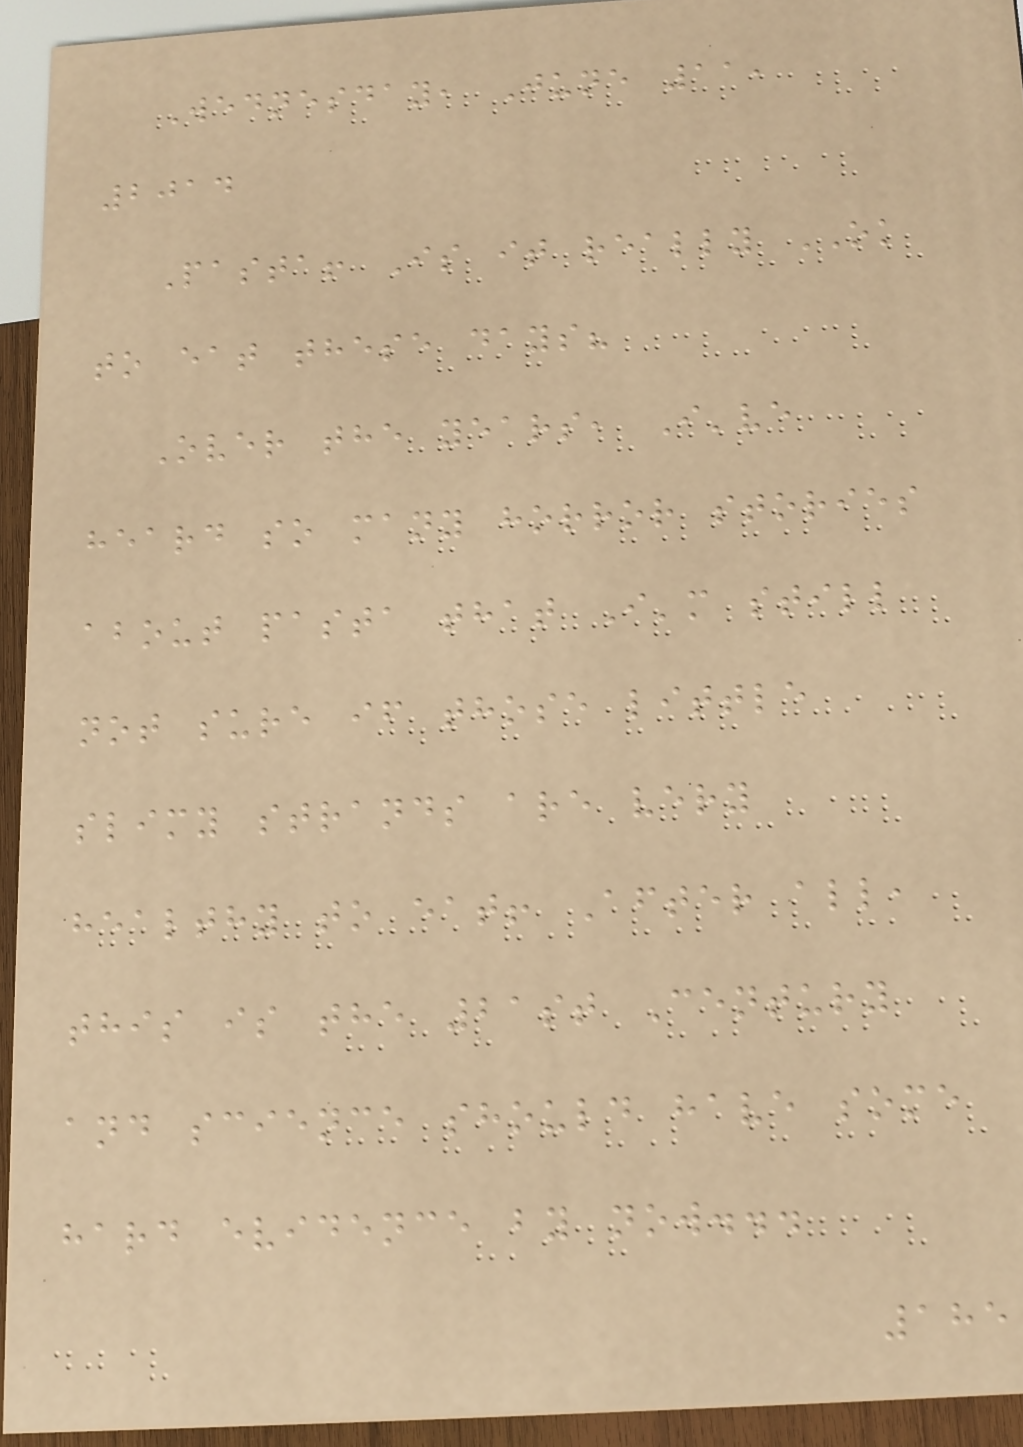Wednesday, June 11,
2014
Pasta! Is it really OK
to eat these days?
Over the years, I've
heard so many horror stories
about pasta that I'm still
not sure if those little
slimy strands are very
healthy to eat! After all,
this is the 21st Century
and science should have some
hard evidence by now...
185
